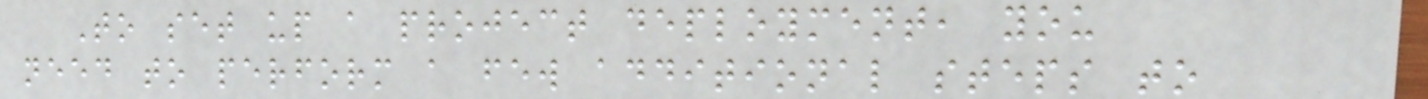To set up a project deployment, you
need to perform a few additional steps to
